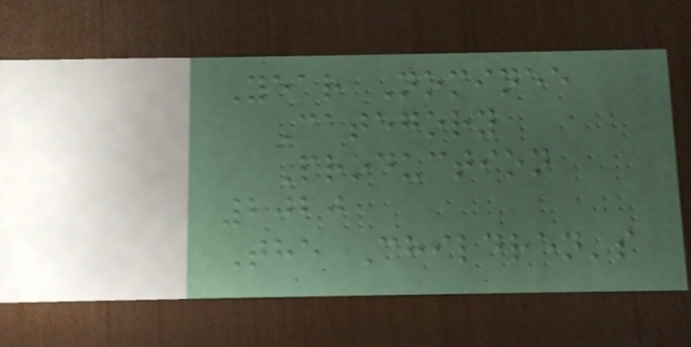Year Nominee
Category
Production
2020
The Children's
